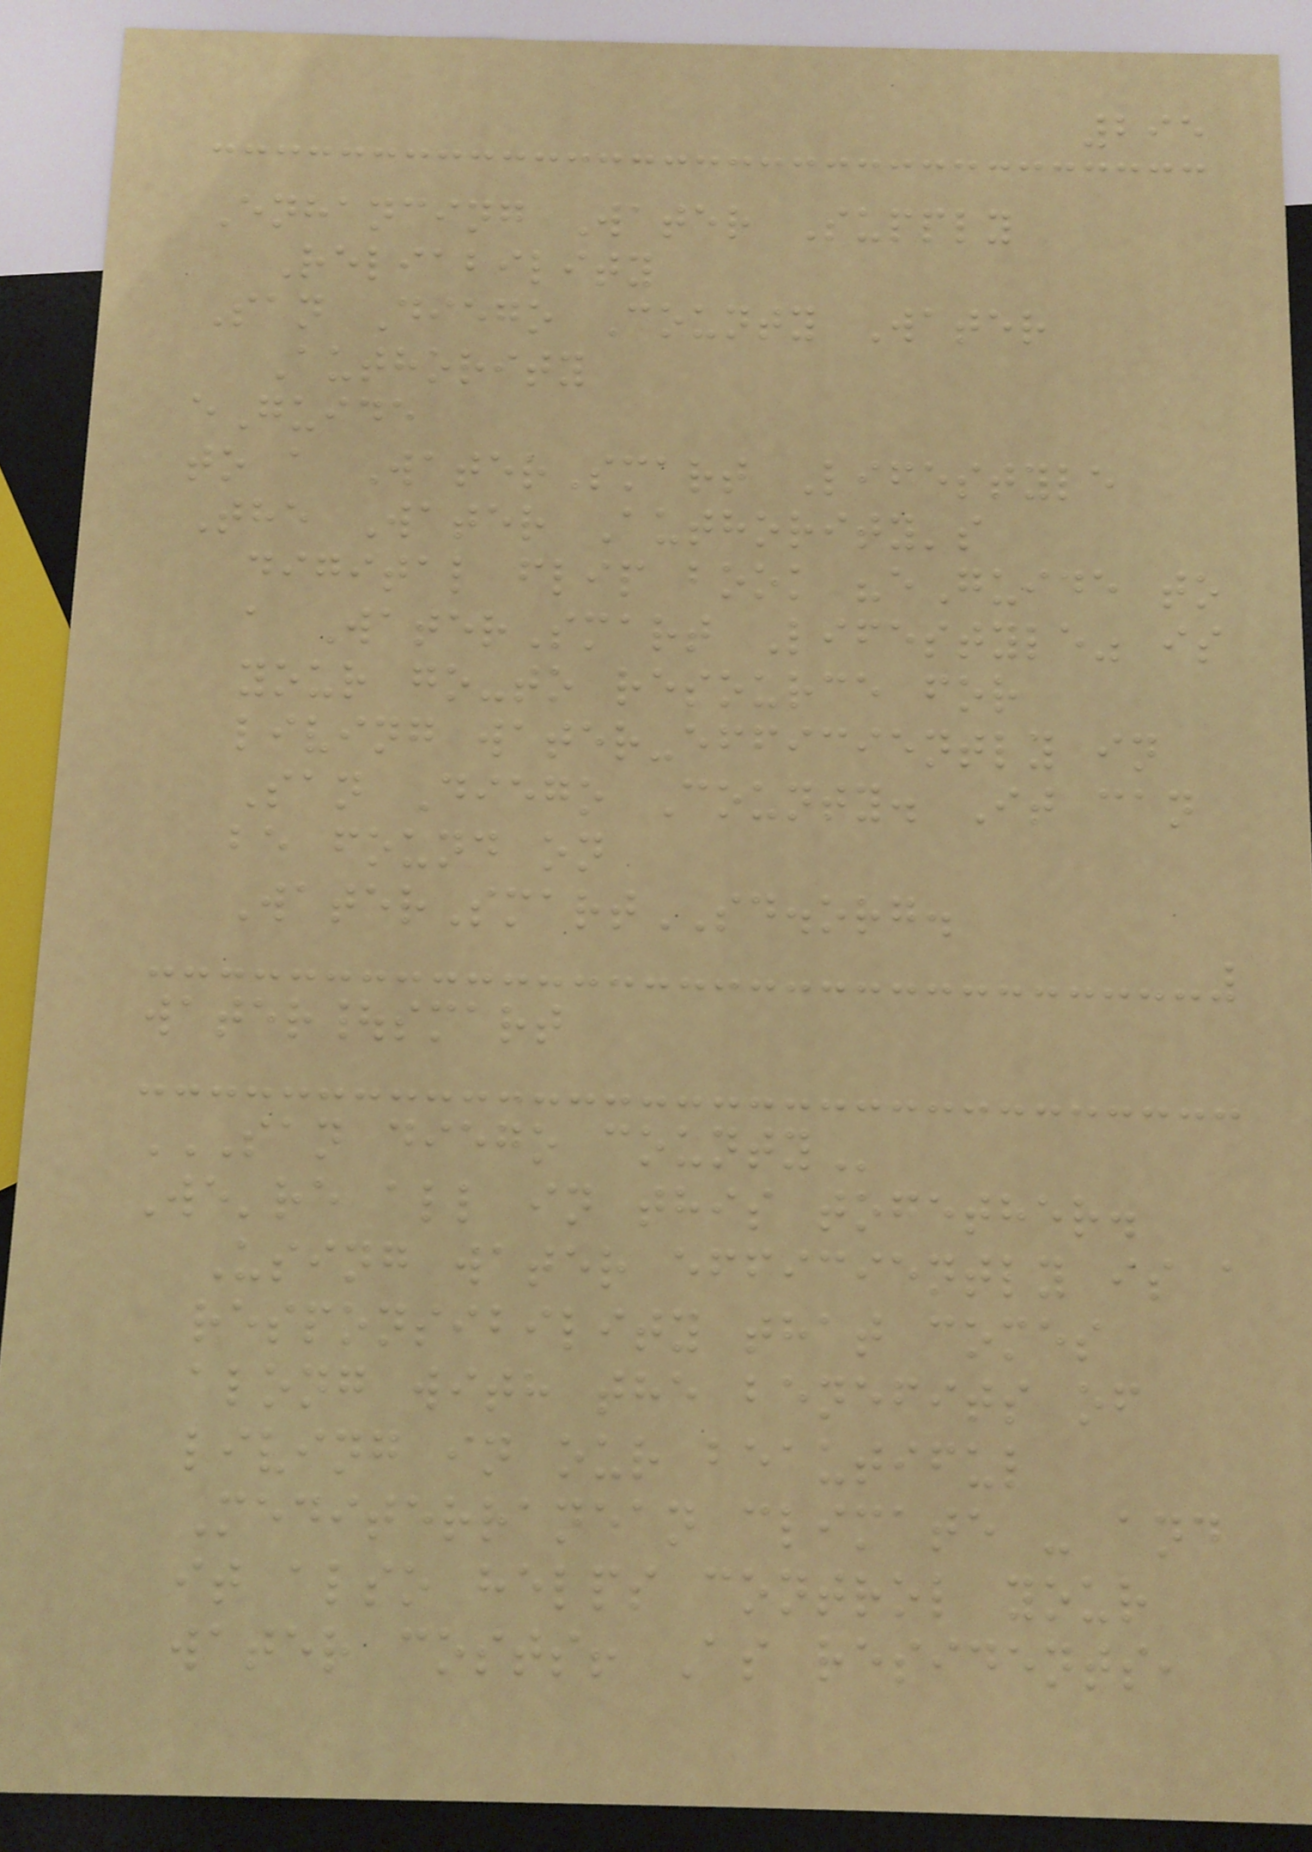295
Enhancing Water Supply
Reliability
San Diego County Water
Authority
eGuide
to a WaterSmart Lifestyle
The Water Authority's
digital flip book "eGuide to
a WaterSmart Lifestyle" is
your go-to resource for
living water-efficiently in
San Diego County. It can
be found on
WaterSmartSD.org.
water|smart
SAN DIEGO COUNTY
We're all in this together.
Using water efficiently is a
responsibility that comes
along with the benefits of
living in our beautiful
Mediterranean climate - and
it also helps control your
water costs! As residents,
